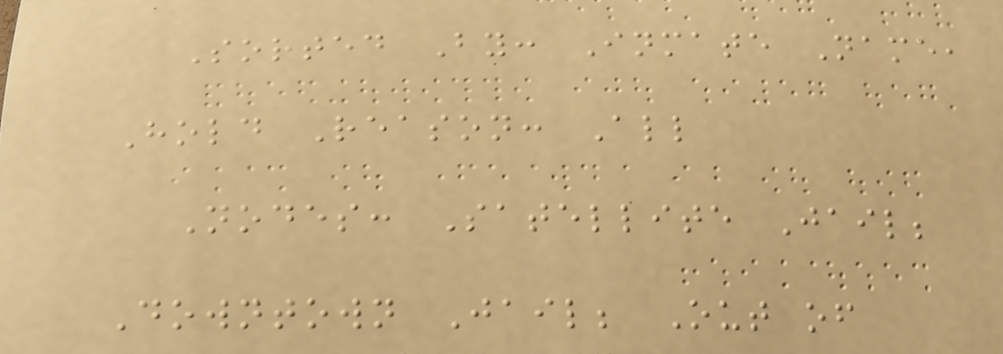Sorted By: Inmate Name,
Hold Reason: All
Nodes: Satellite Jail;
Downtown Jail; Out of
